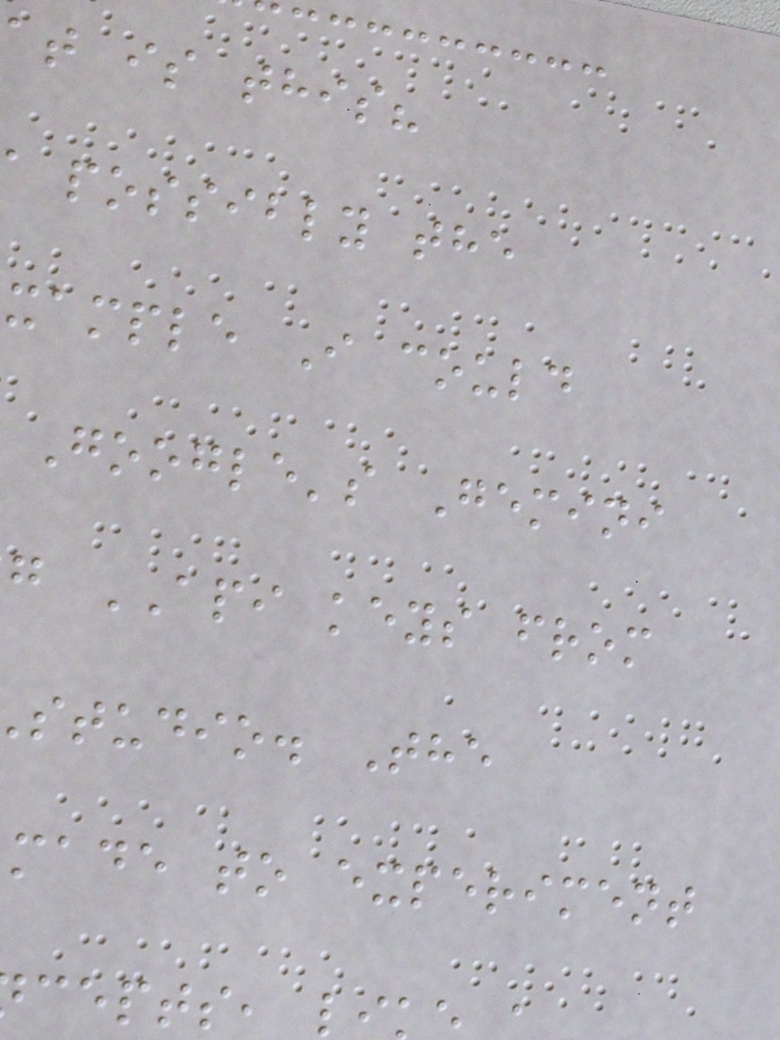at is this?
possibly the
xample I could
Google's Gemini
g API keys from
studio. The
made to experiment
cepts, l
